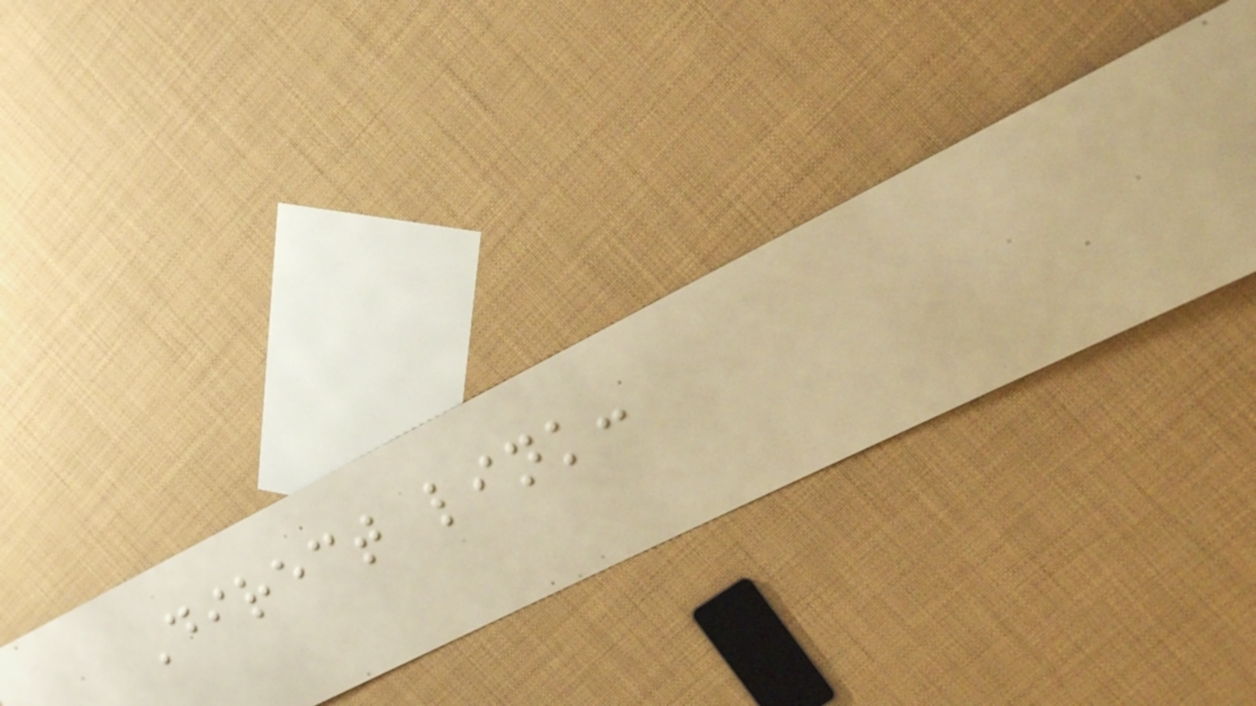Direct link:
